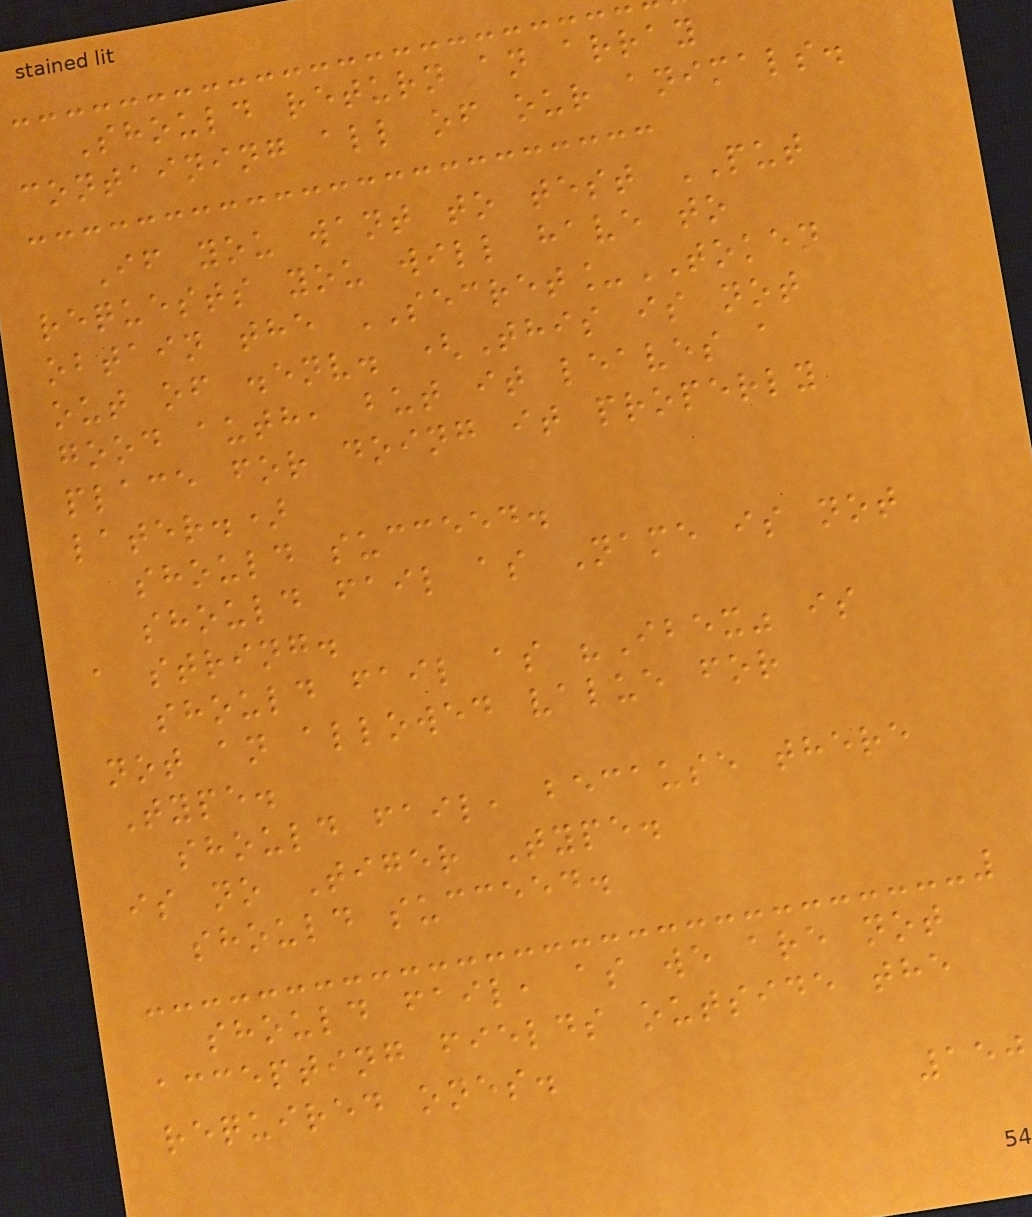Should return an array
containing all of our animals.
If you want to test PUT
requests you will have to
obtain the SECRET_TOKEN
out of .env. (This is not
good auth, but it leaves a
place for doing it properly
later.)
should succeed.
should fail as Name is not
a string.
should fail as "Ibex" is
not an allowed value for
Type.
should fail, because there
is no Tiger Type.
should succeed.
should fail, as we are not
accepting fields outside the
required ones.
150
